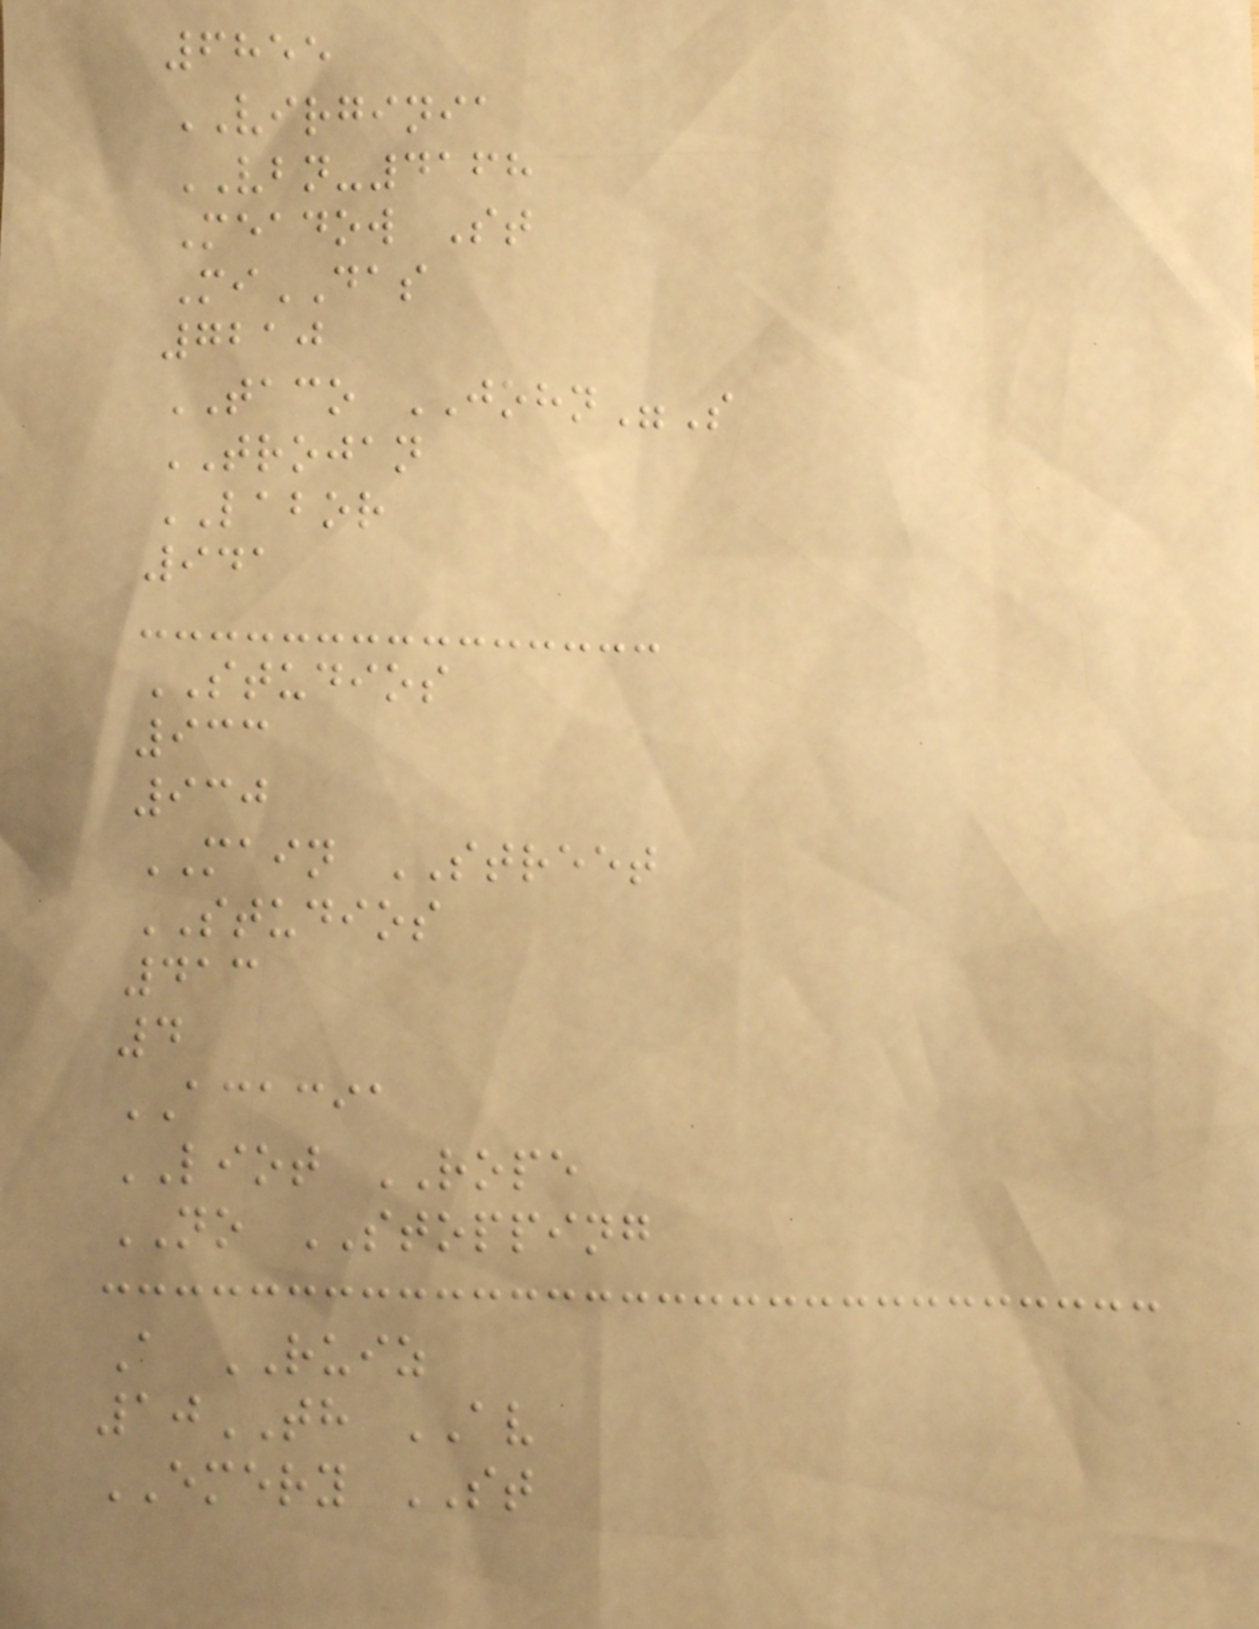6855
VIRGINIA
VBN-4168
Meadow St
MiDAS
7210
TACO JOHN"S
TROJAN
LABOR
941
STUDIOS
933
930
MAIN STREET
STUDIOS
413
4
ACACIA
LIOT ROPE
NO STOPPING
A RUIZ
10TH AV
EMERY ST
